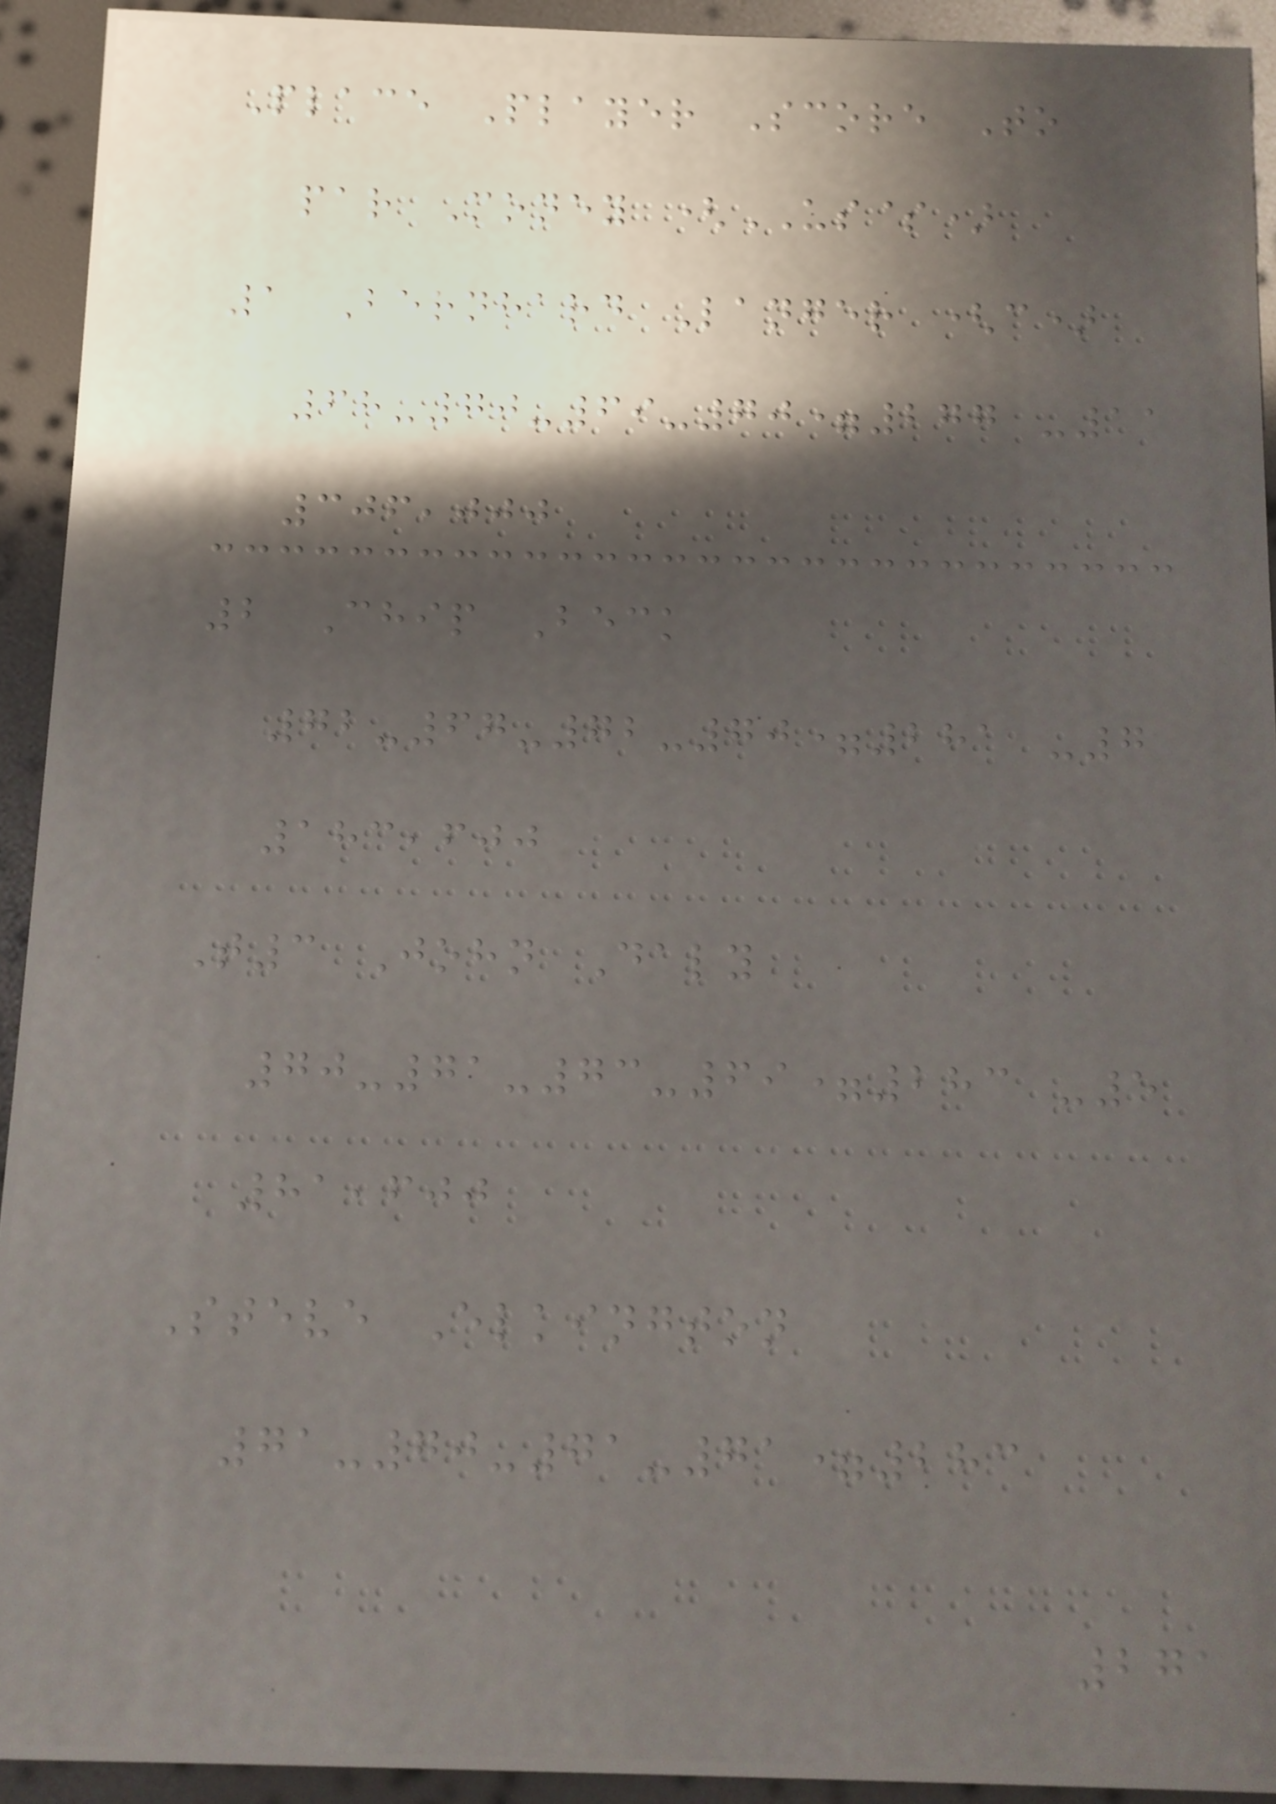Place Player Score To
par Money (US$)
1 Bernhard Langer (c)
68-70-69-70=277 -11
306,000
2 Chip Beck
72-67-72-70=281 -7
183,600
T3 John Daly
70-71-73-69=283 -5
81,600
Steve Elkington
71-70-71-71=283
271
